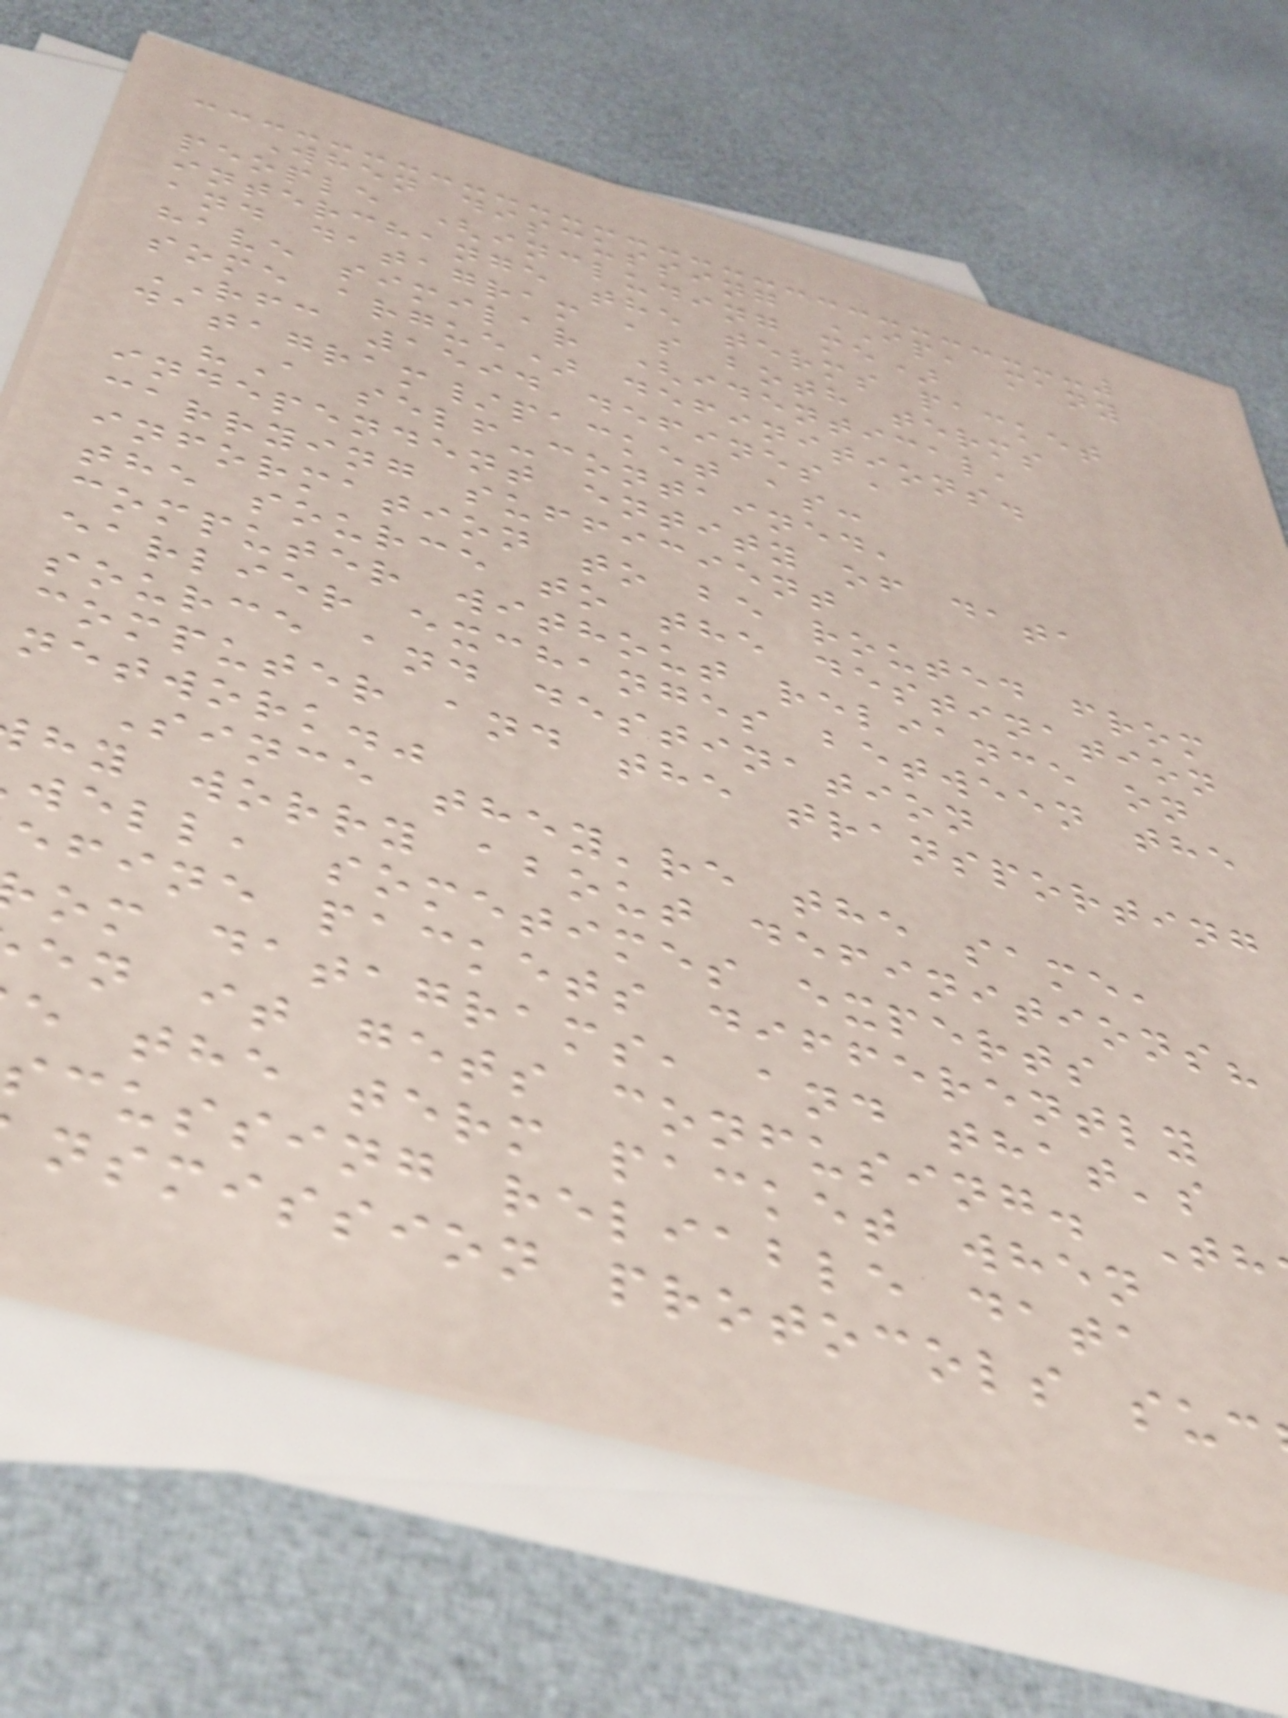When discussing IP, many
people (including me)
interchange the terms packet
and datagram as both terms
have similar (identical,
some argue) definitions.
RFC 1594 defines a
datagram/packet as:
"A self-contained,
independent entity of data
carrying sufficient
information to be routed from
the source to the destination
computer without reliance on
earlier exchanges between the
source and destination
computer and the transporting
network."
Since they're the same,
hy worry about definitions?
well, sometimes experts
efine packets differently
om datagrams, and that's
en it gets confusing. Th
e the term packet when
scussing reliable data
nsmission protocols suc
